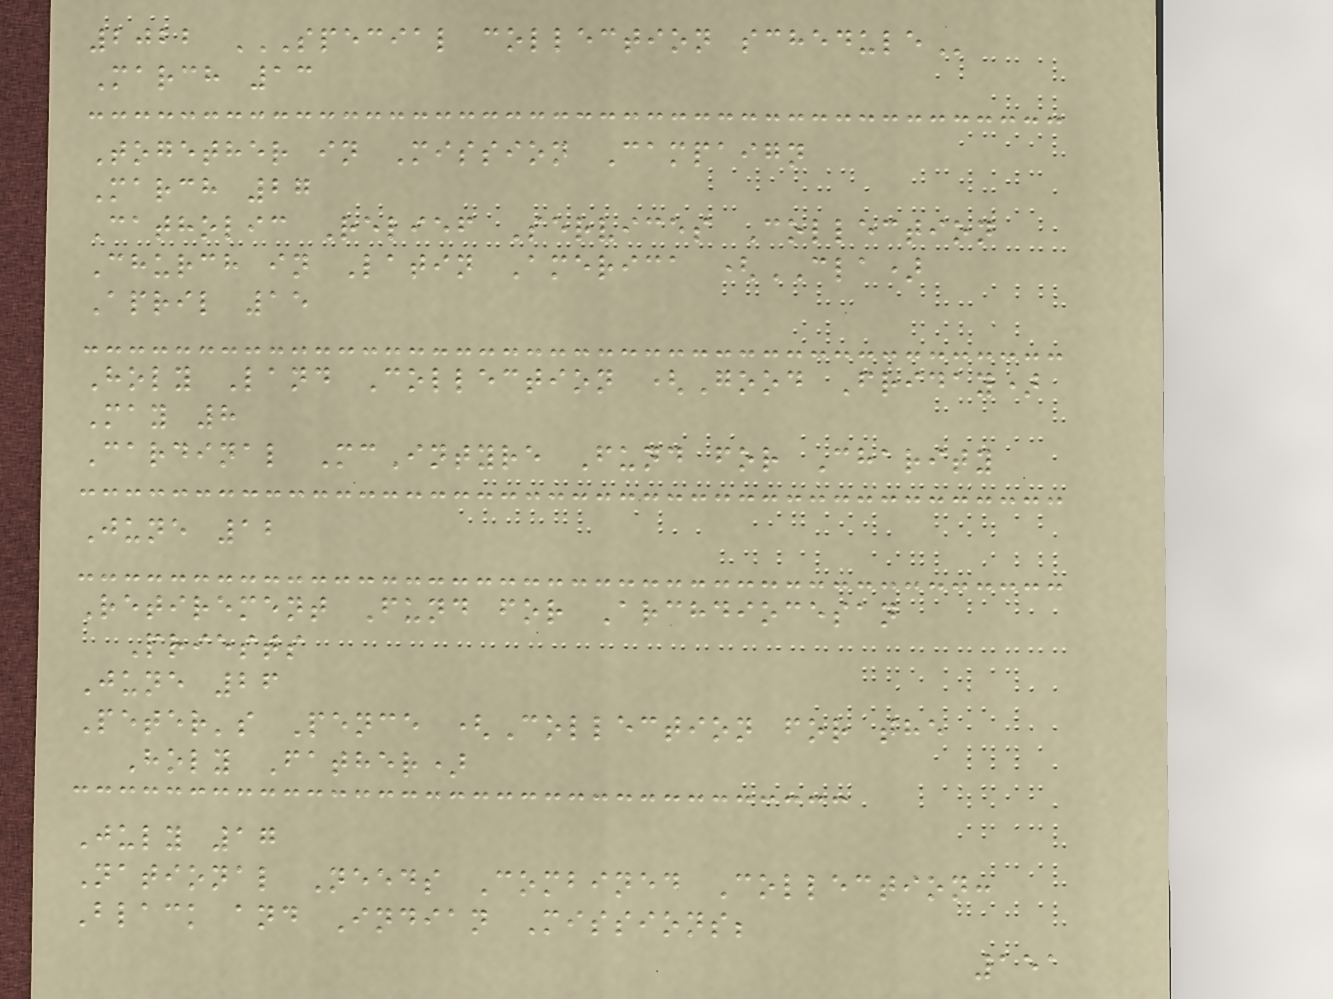2022 SPECIAL COLLECTION SCHEDULE
March 13
Together in Mission Campaign
March 27
Catholic Relief Services Collection
Church in Latin America (CLA)
April 15
Holy Land Collection (Good Friday)
May 8
Cardinal McIntyre Fund for Charity
June 12
Retirement Fund for Archdiocesan
Priests
June 26
Peter's Pence (Collection for the
Holy Father)
July 17
National Needs Combined Collection:
Black and Indian Missions;
151
